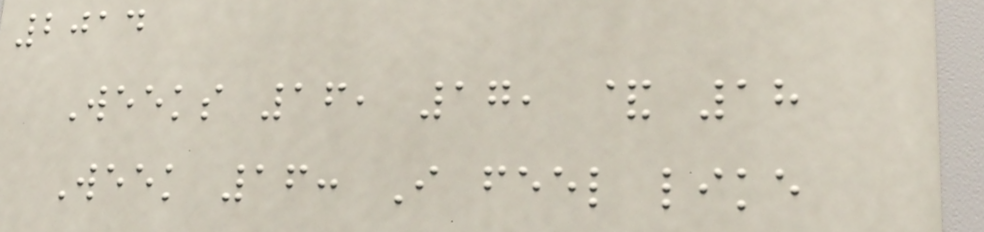2014
Weeks 16, 17, & 18
Week 16: I feel like
